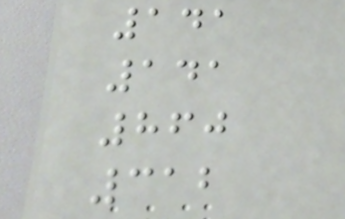141
141
860
312
